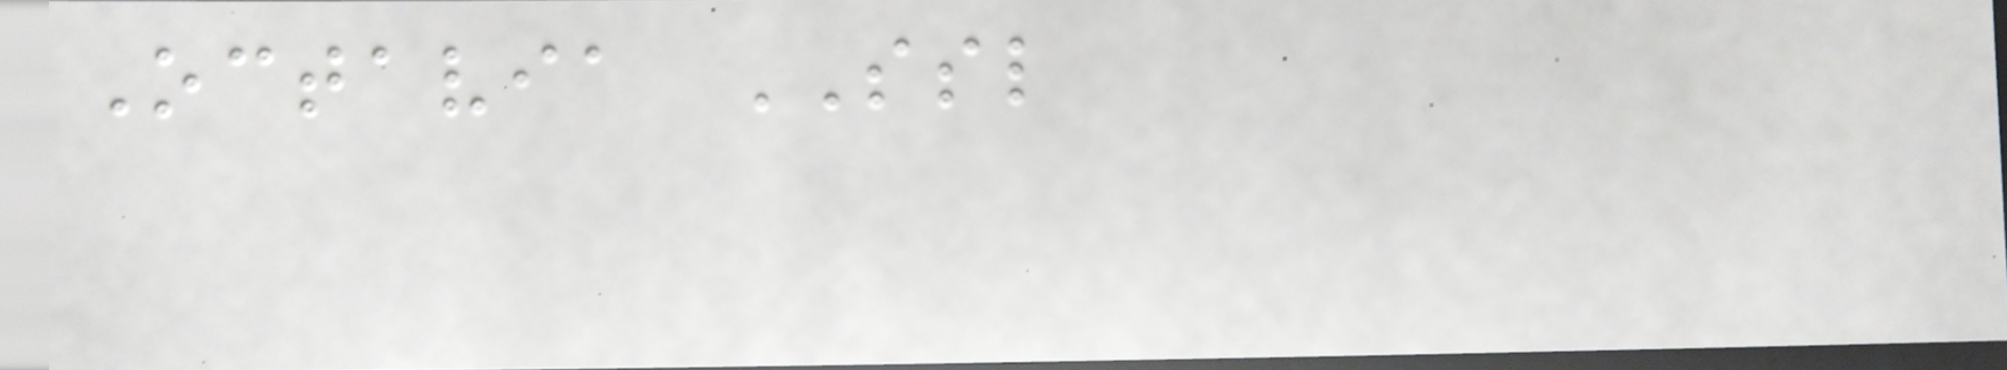Octavia SSL
